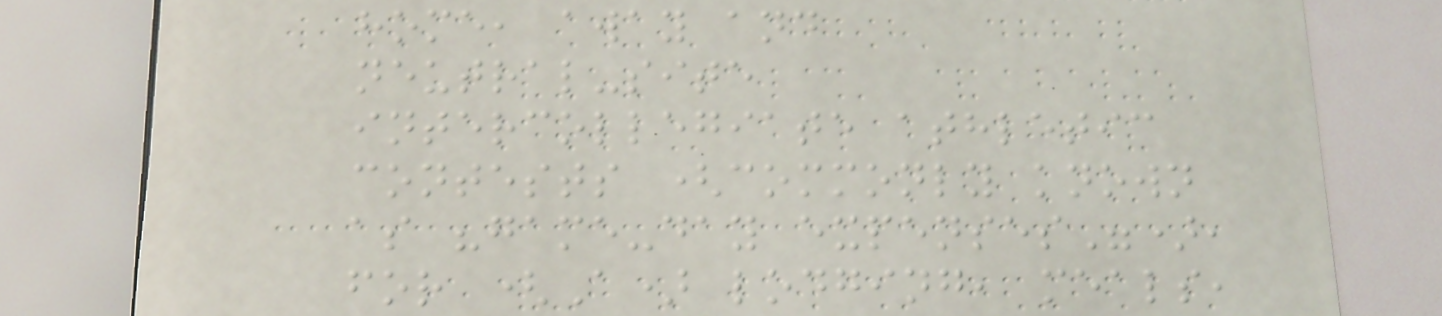home, away and
neutral-site
intercollegiate athletic
contests (commonly known
as "game-day expenses"),
for (A) lodging, meals,
